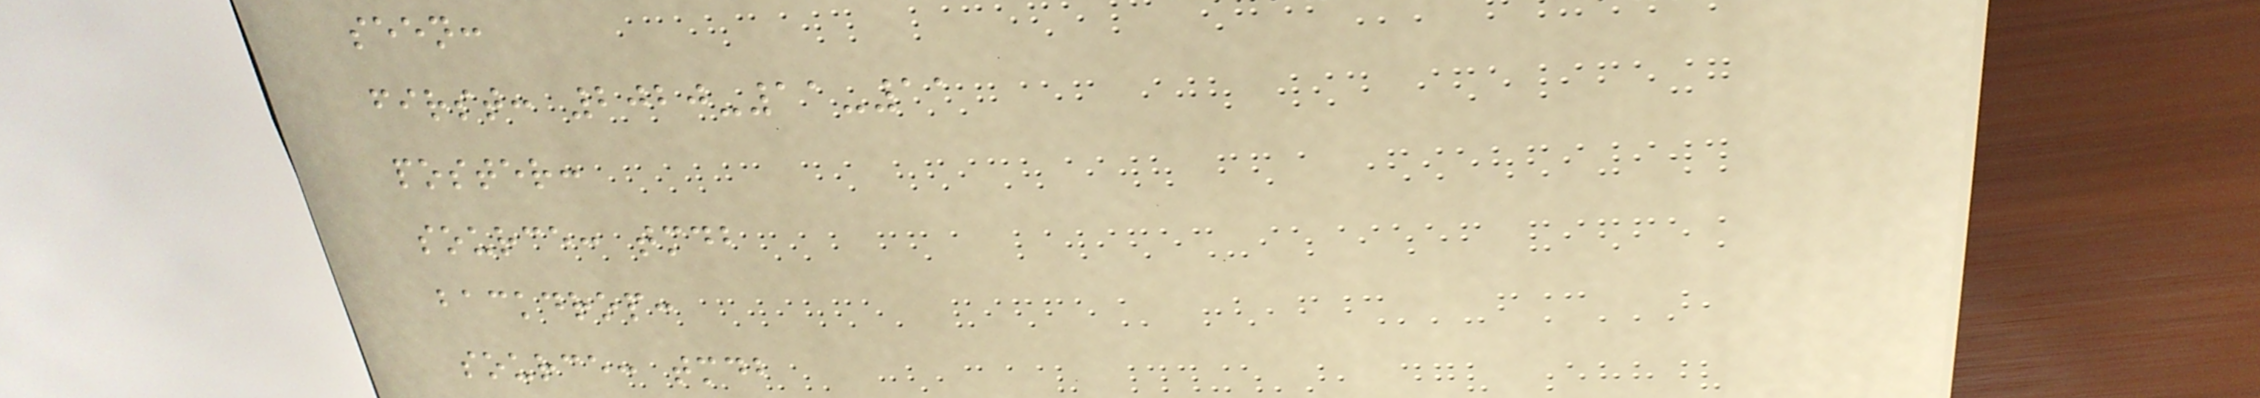seen:
first: 2020-11-11
poster:
source: tmdb
backdrop:
source: tmdb
